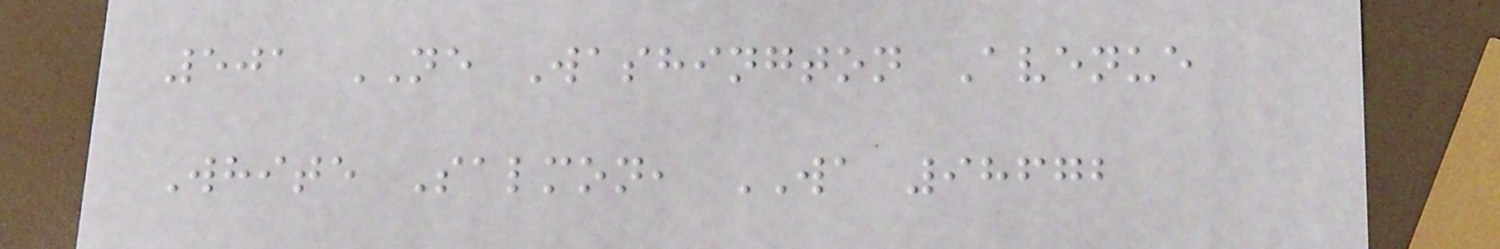501 NE Washington Avenue
White Salmon, WA 98672
